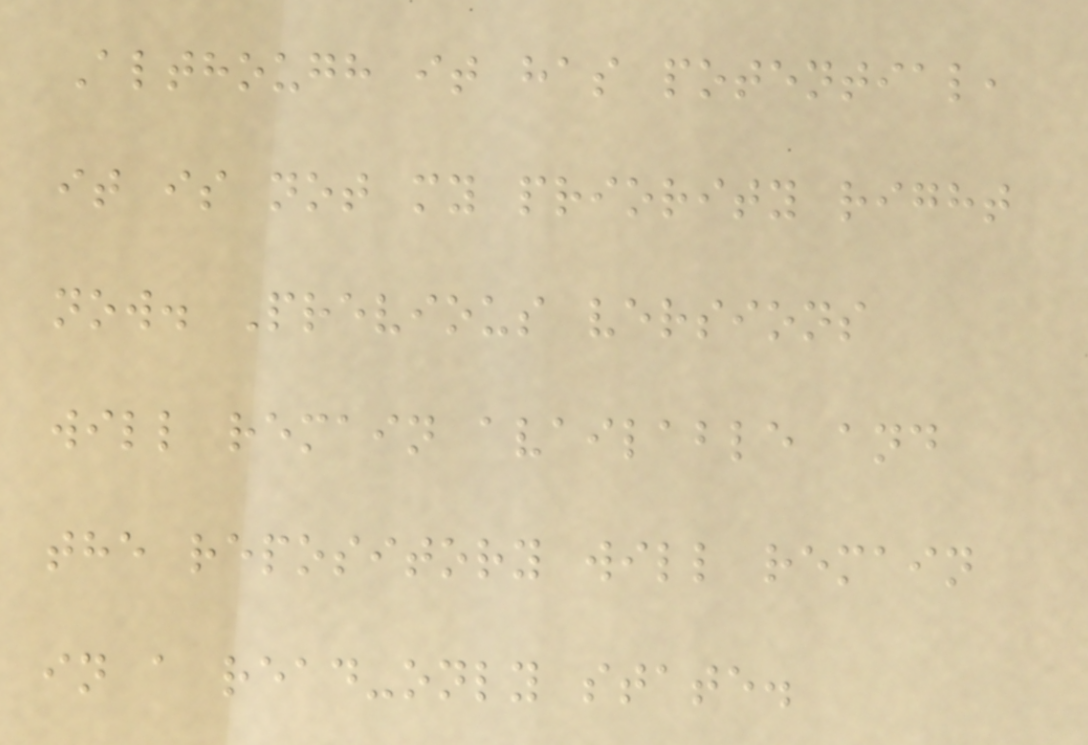Although it has potential,
it is not my priority right
now. Previous versions
will remain available and
the repository will remain
in a read-only state.
